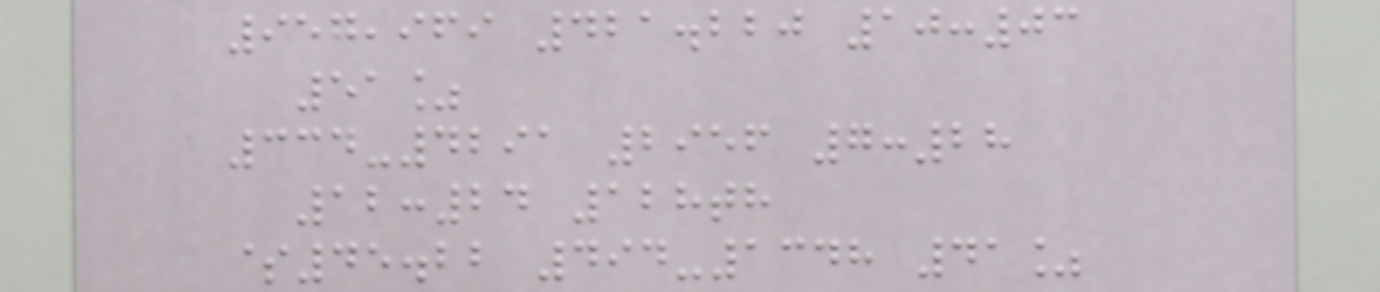957,969 421.220 10:03
51%
334-4291 2956 7:28
12:24 128th
$45.22 494-1348 41%
